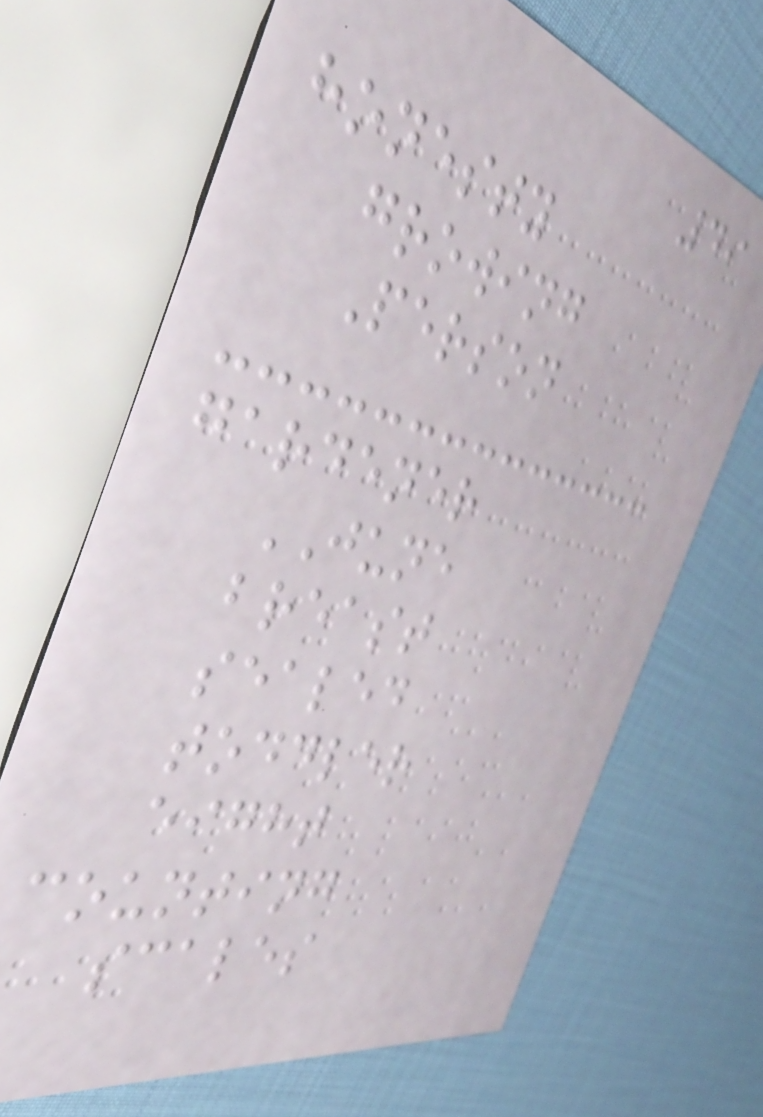49
honesty
growing
Person
gardener
JUNE
breast
sealed
toddler
eight
counting
scales
